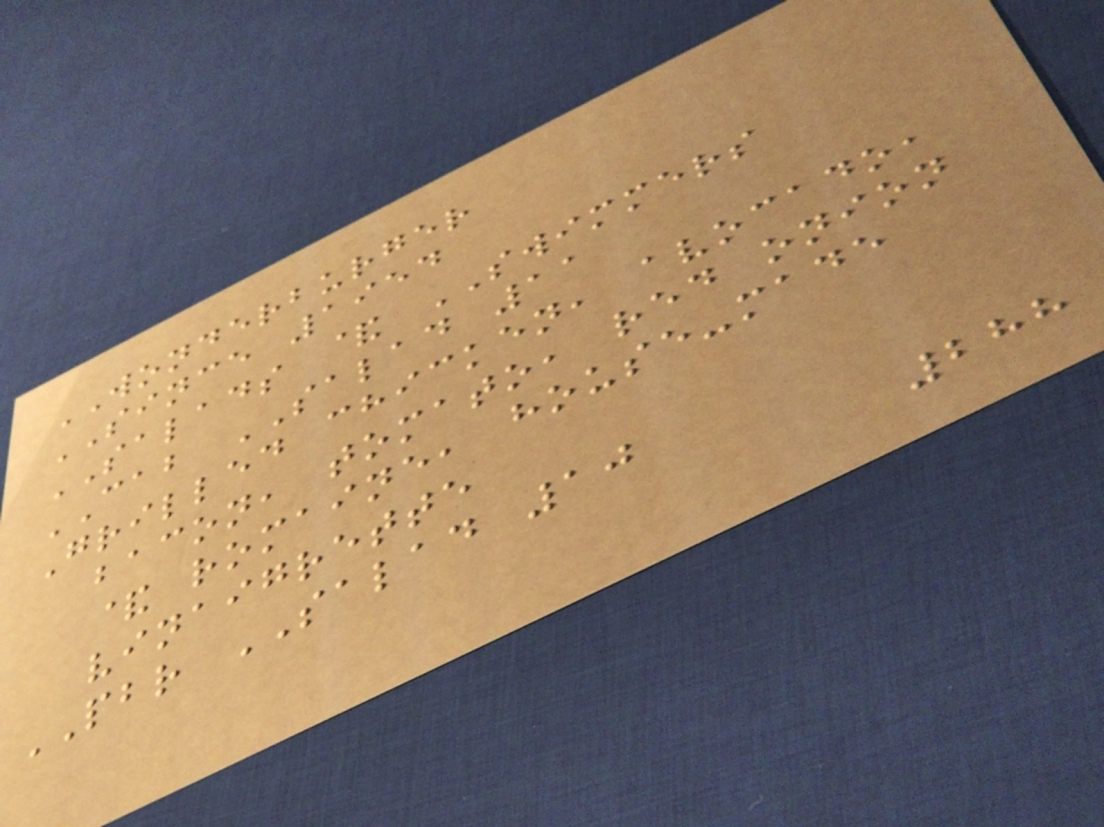WONDERBURGER
SINCE 1954
SALADS & SWIMMERS
CAB SALAD 11
Grilled chicken, avocado,
bacon, tomato, red onion
& romaine, house-made
vinaigrette
PBR SALAD 10
288
